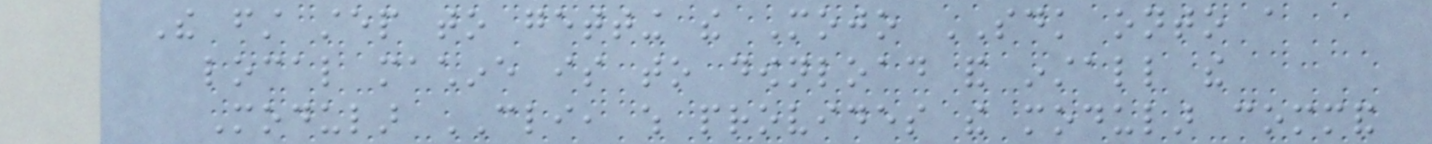The first step to getting the Mojo SDK onto a
local machine is to download and install the
Modular CLI, which provides the modular command
